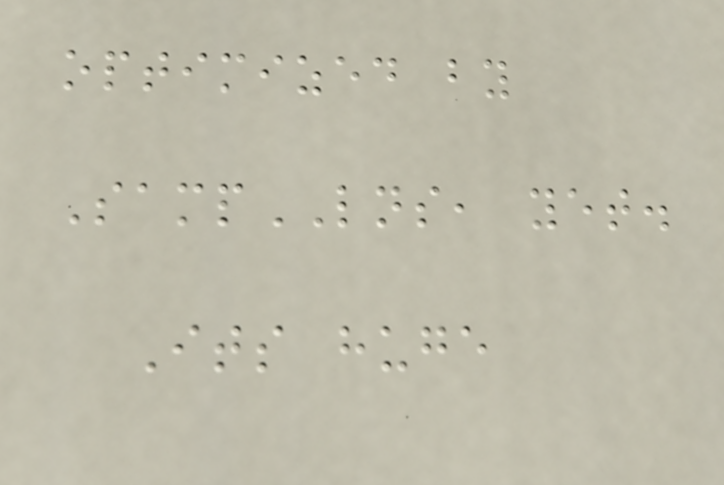optimized by
SampLNS, yet.
Its huge
